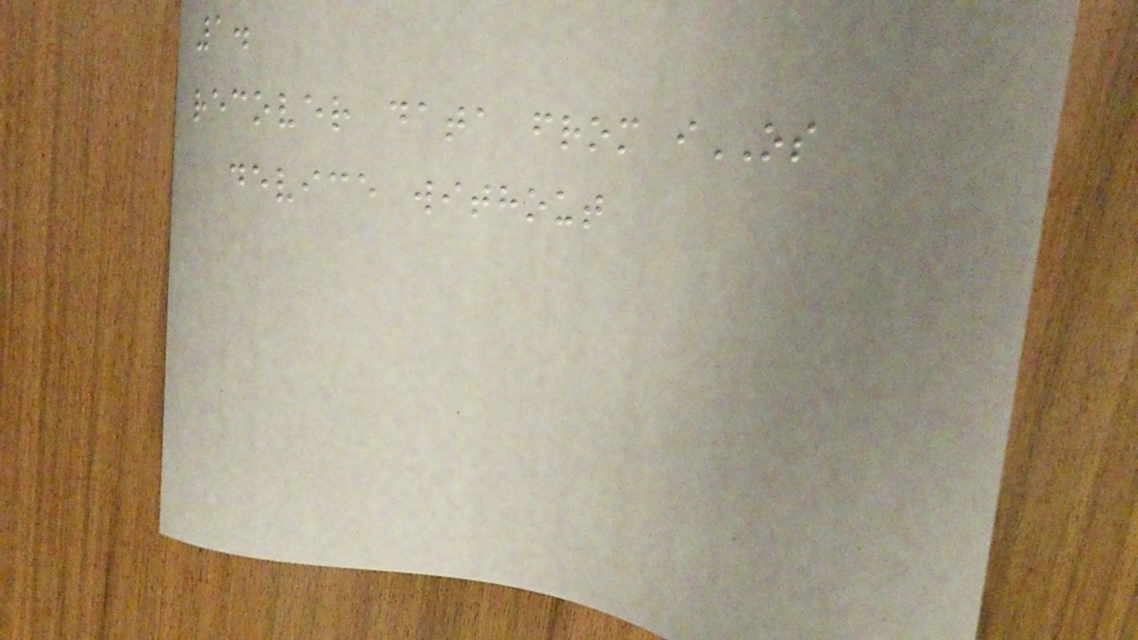1.
recover data from iOS
device without
